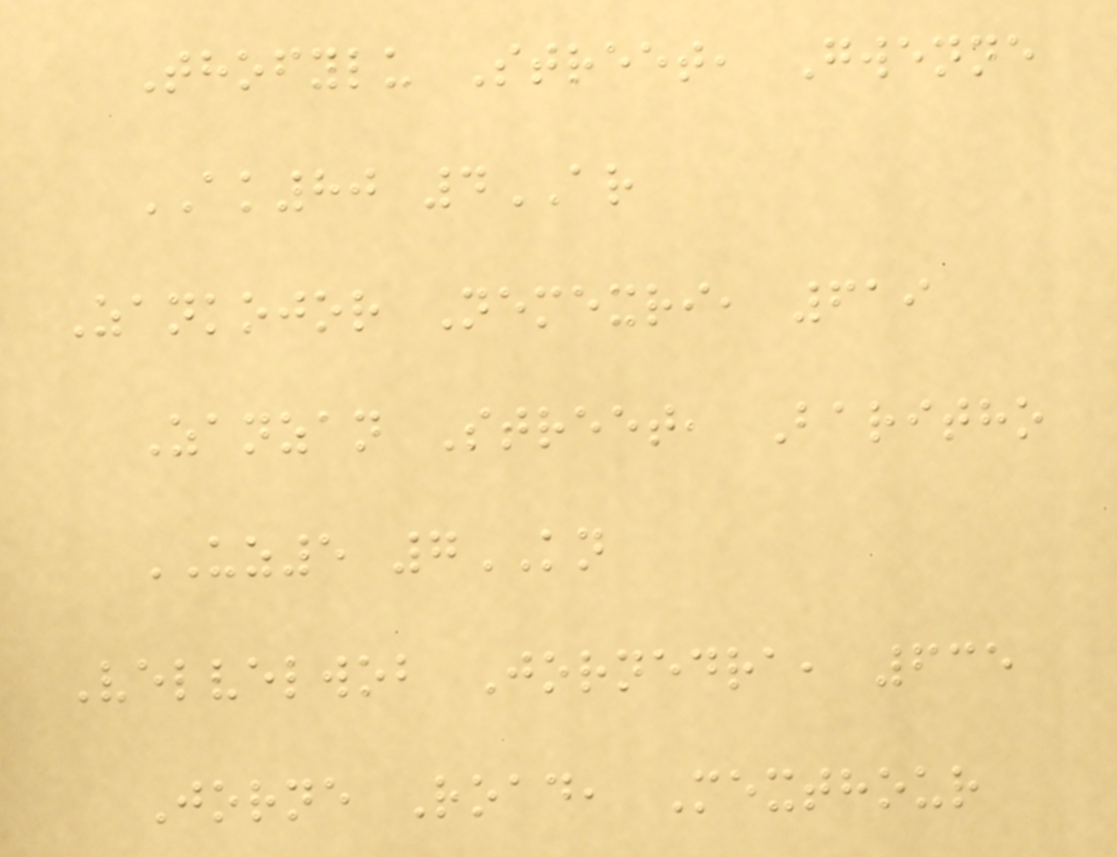Thofylu Street, Gwenne
AK80 4AR
Zankojor Nemexri, 619
Zanzan Street, Baritho
UZ5 7KN
Velvelwob Jornedra, 635
Jorne Road, Mexthour
